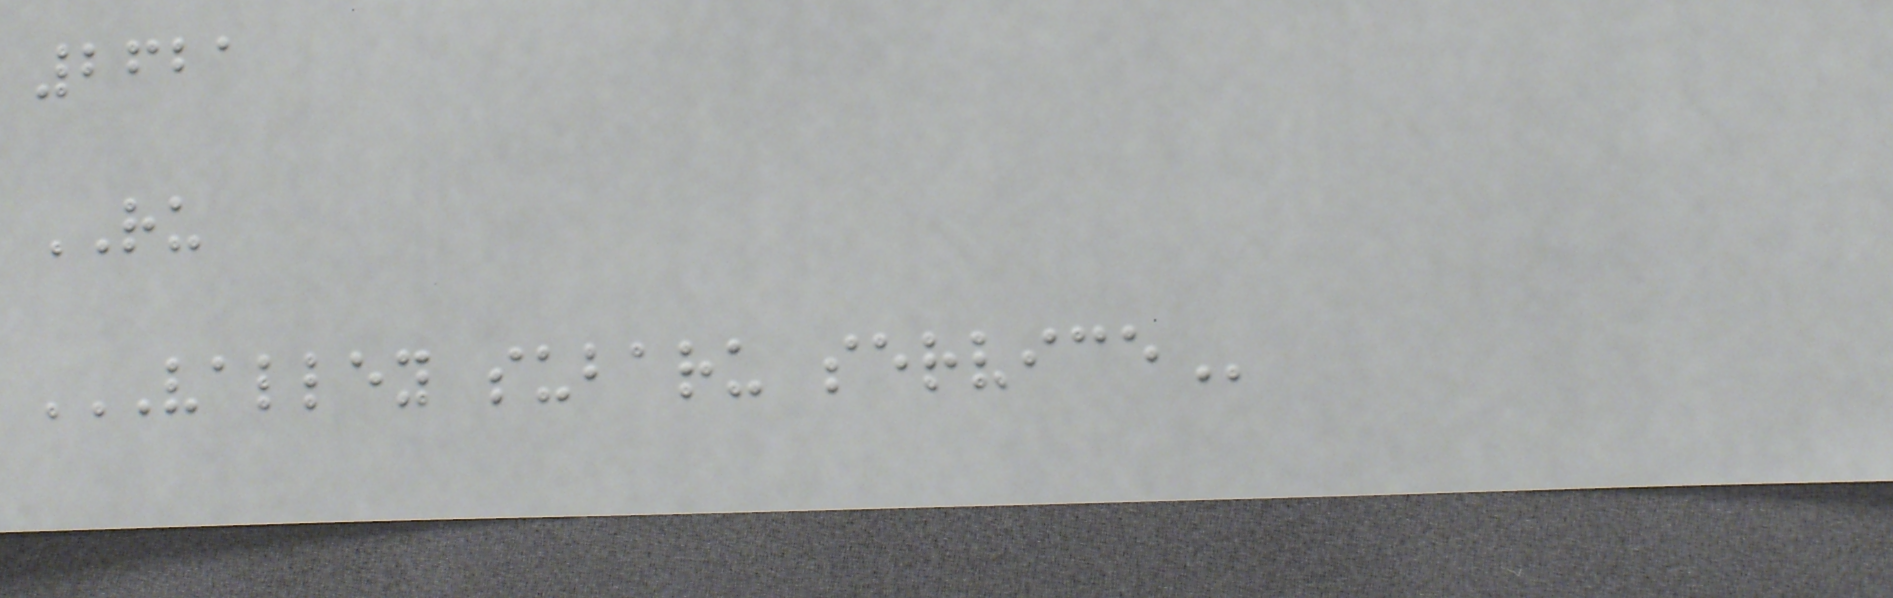2621
RU
VALLEY SUBARU SERVICE
